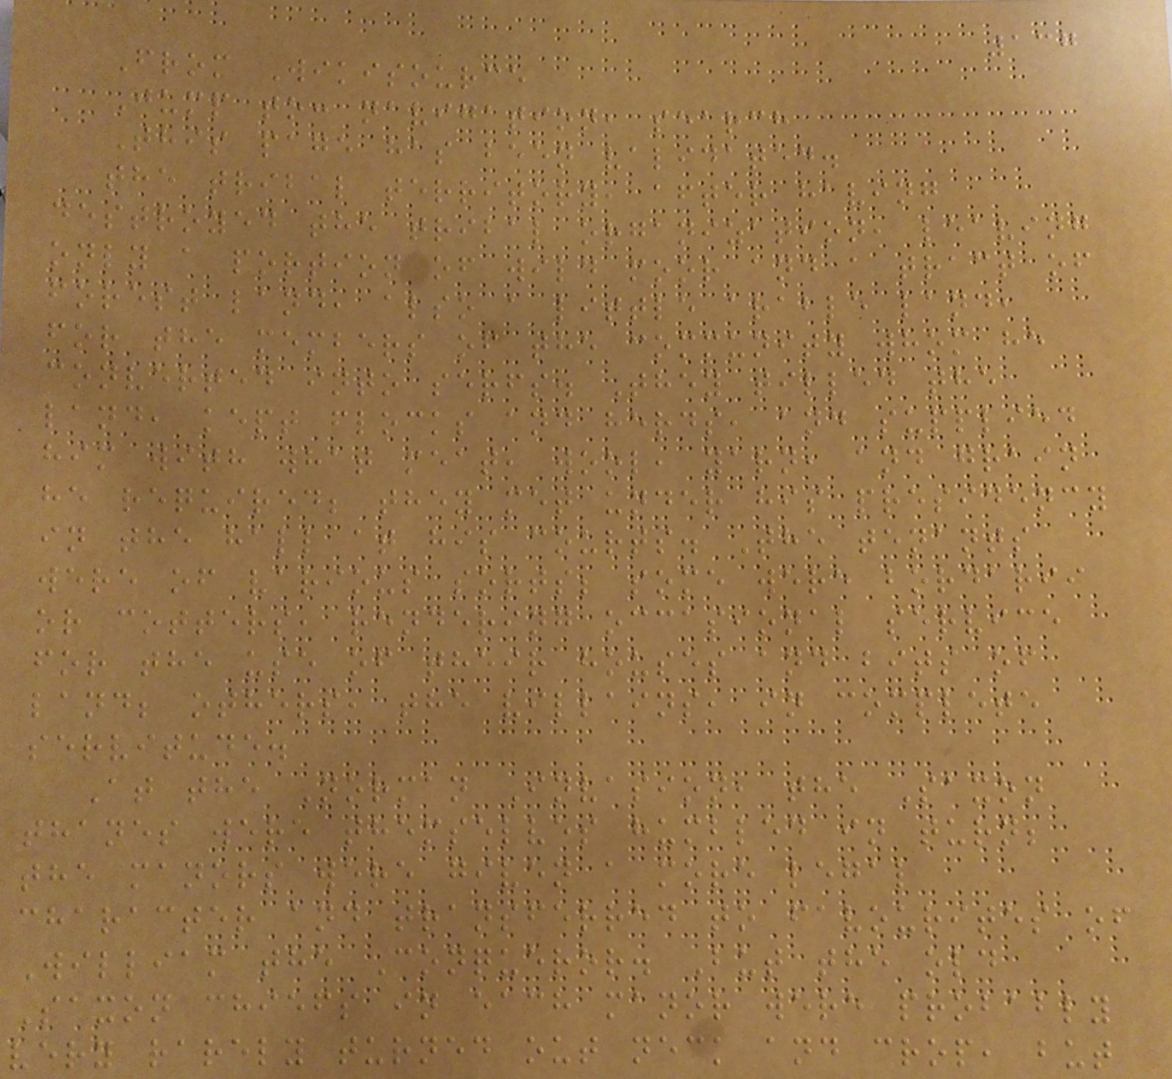137
From Wikisource
Jump to: navigation, search
This page has been validated.
the tribal territory, after having
destroyed the tribal organization, leaving
only a portion of wild moor and a tract of
forest land, also a little arable land,
for the members of the community whom he
converted into serfs. They tilled the
land, kept flocks and herds, and supplied
him with what meat, wool, yarn, and grain
he required; they met under his presidency
in the hall at his courts. The tenants
were of various sorts; some were bordarii
or cotters, rendering occasional service
for the use of their houses and bits of
land; others, the villains, in complete
servitude.
At the Norman Invasion, the Saxon
thanes were themselves humbled in turn;
the manors were given a more legal
character and transferred to favourites of
William the Conqueror. But the old
Saxon chiefs in each manor were probably
very rarely turned out neck and crop, but
